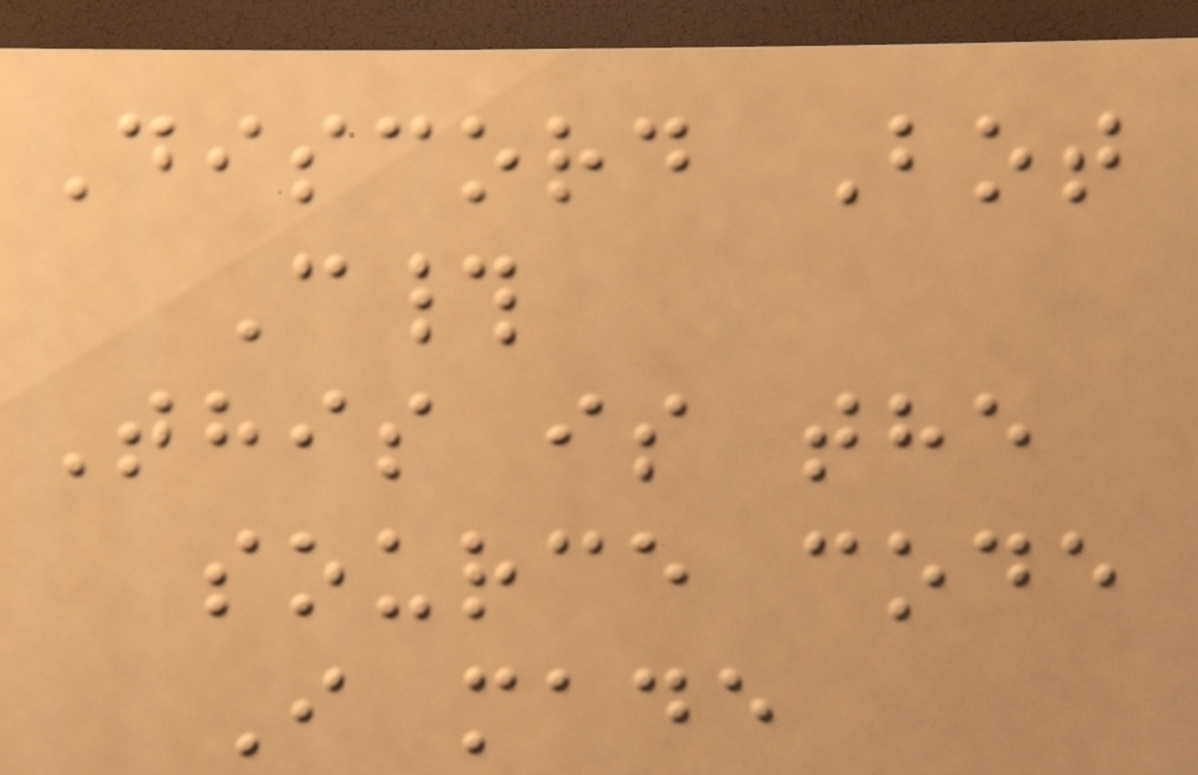Discord Bot
C#
This is the
source code
I made
